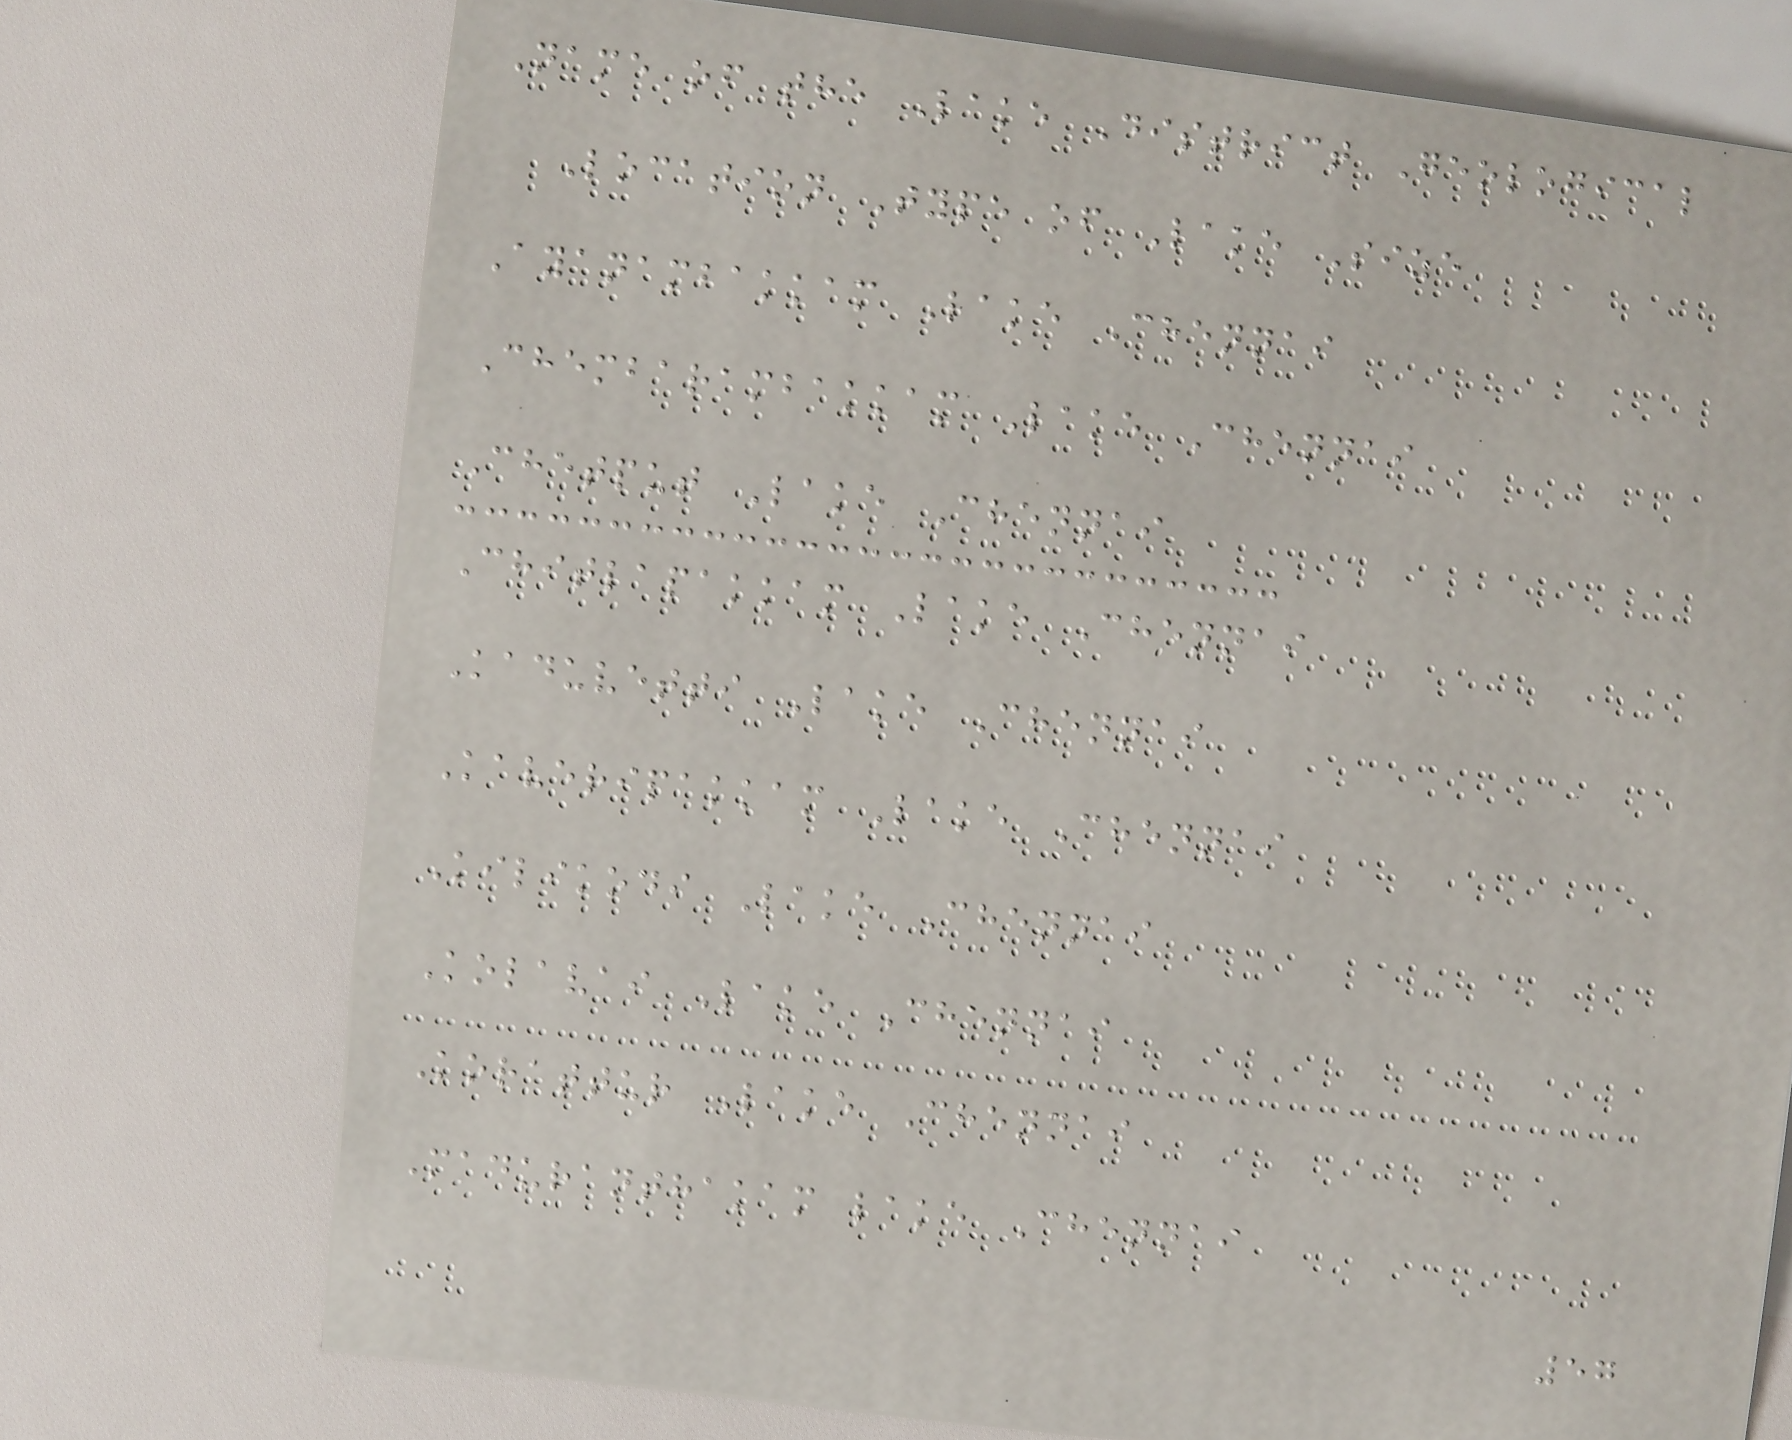Name of the Lake District Geological
Location Type of Lake Size
Ayanambakkam Lake Chennai
Chembarambakkam Lake Chennai
Chetput Lake Chennai
Chitlapakkam Lake Chennai
Kaduvetti Lake Chennai
Kaveripakkam Lake Chennai
Kilikodi Lake Chennai
Kolavai Lake Chennai
Korattur Lake Chennai
Maduranthakam lake Chennai
57
